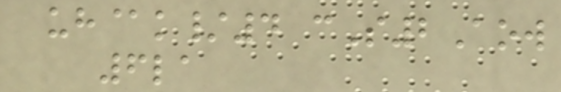uh@k/4 cS2Aow
6la
